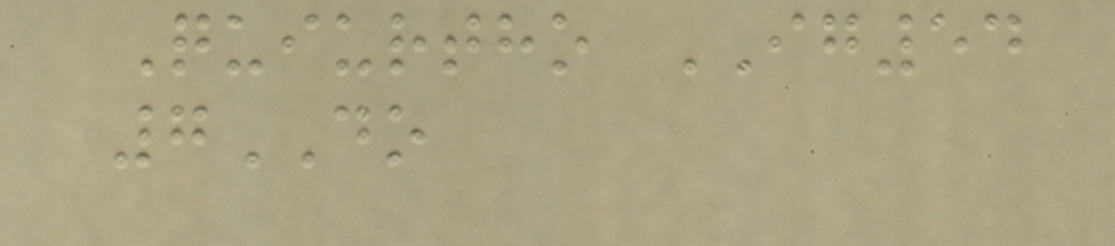Quiurtho IG54
7DO
